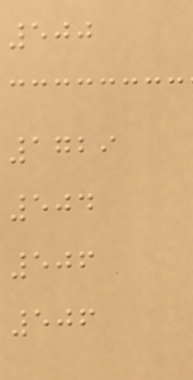500
1729
504
506
506
